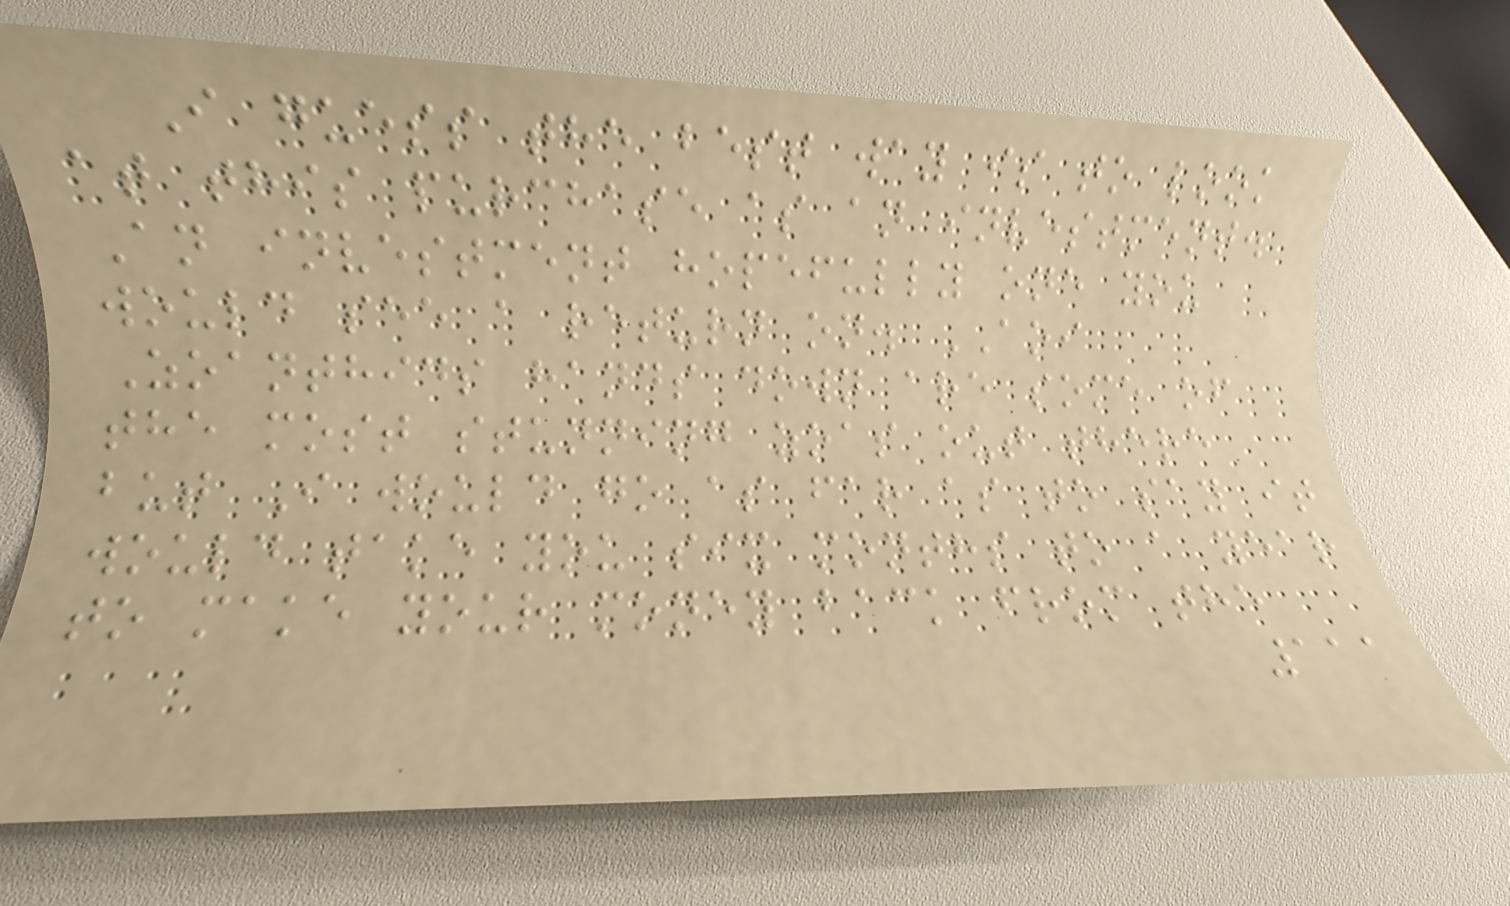I guess the best way is to look
at this purchase as an investment.
An investment hopefully one you
would see a return on. AOI
Zoanthids hands down are some of
the most stunning zoas out there
but I would go as far as to say it
would take you six months to a year
to make your money back from the
111
